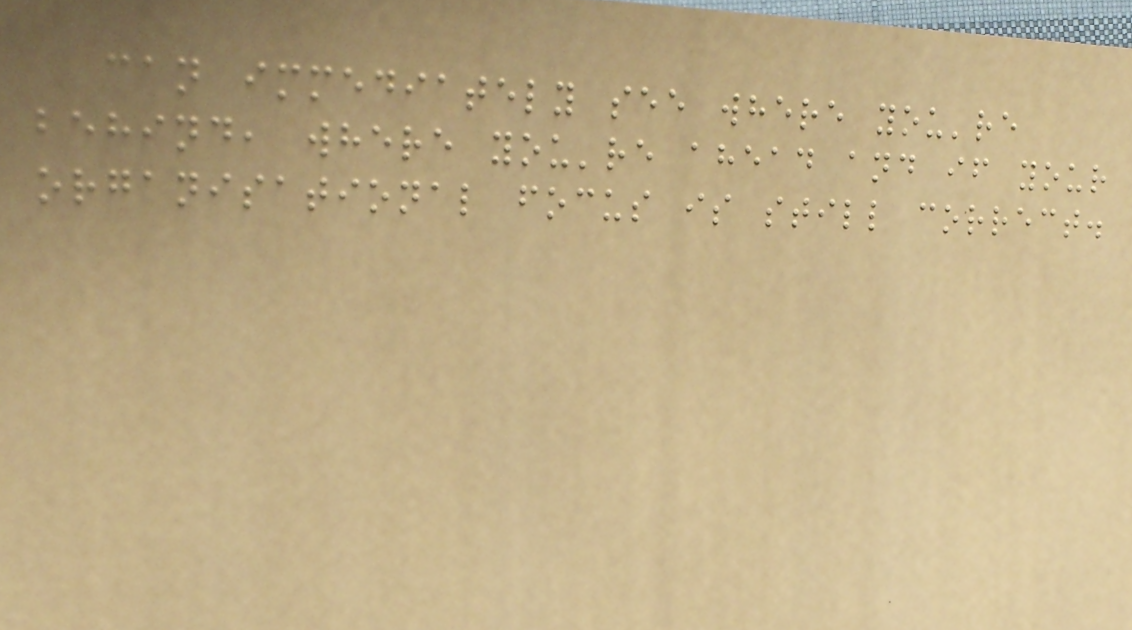can immediately see where you're
behind, where you're ahead and if your
organisational focus is still correct.
